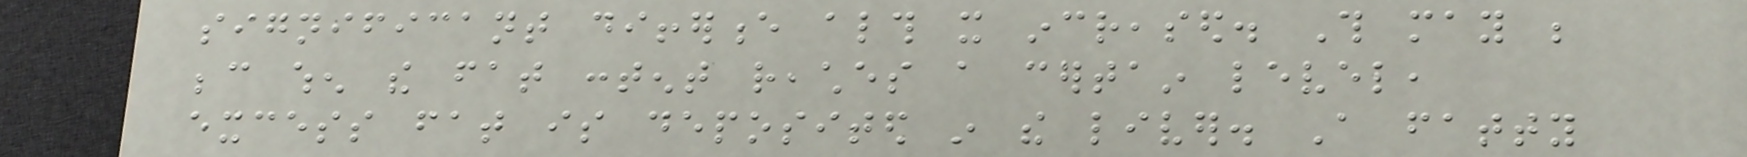significant difference although it increased. This may be
because when the fat content reaches a certain level,
excess fat is deposited in the liver. A fatty
